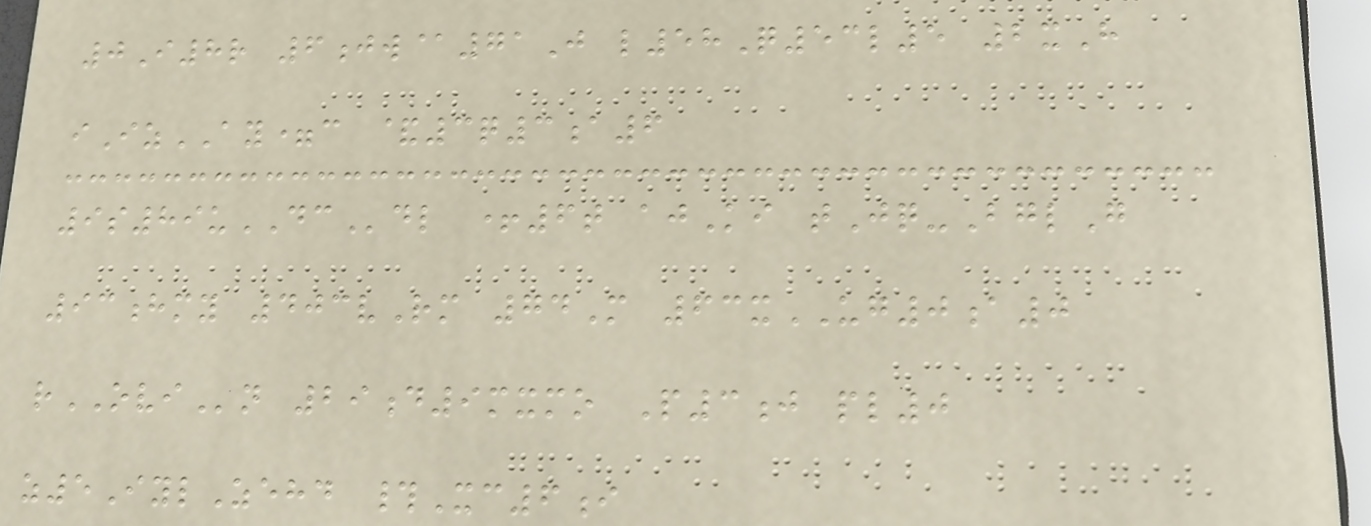0I8r 6jw@71J l58Q53l5 2xH
iIzAY=c &3q3a6
9s89uDCdl +6t ajKi tJq-BglG
93hmy 403vRm 74M 63xUG0a0
rOVIn 29d9mxmo P3j pl0
z5IylZehd #Xc6i
